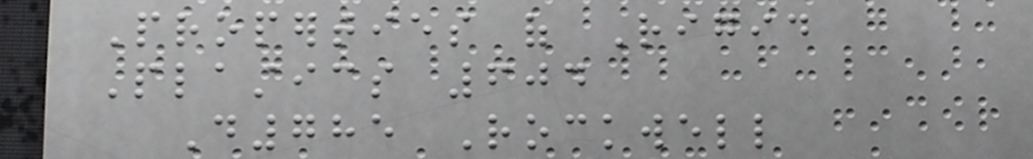Properties of Rigid
Plastics 604
D785 Rockwell
